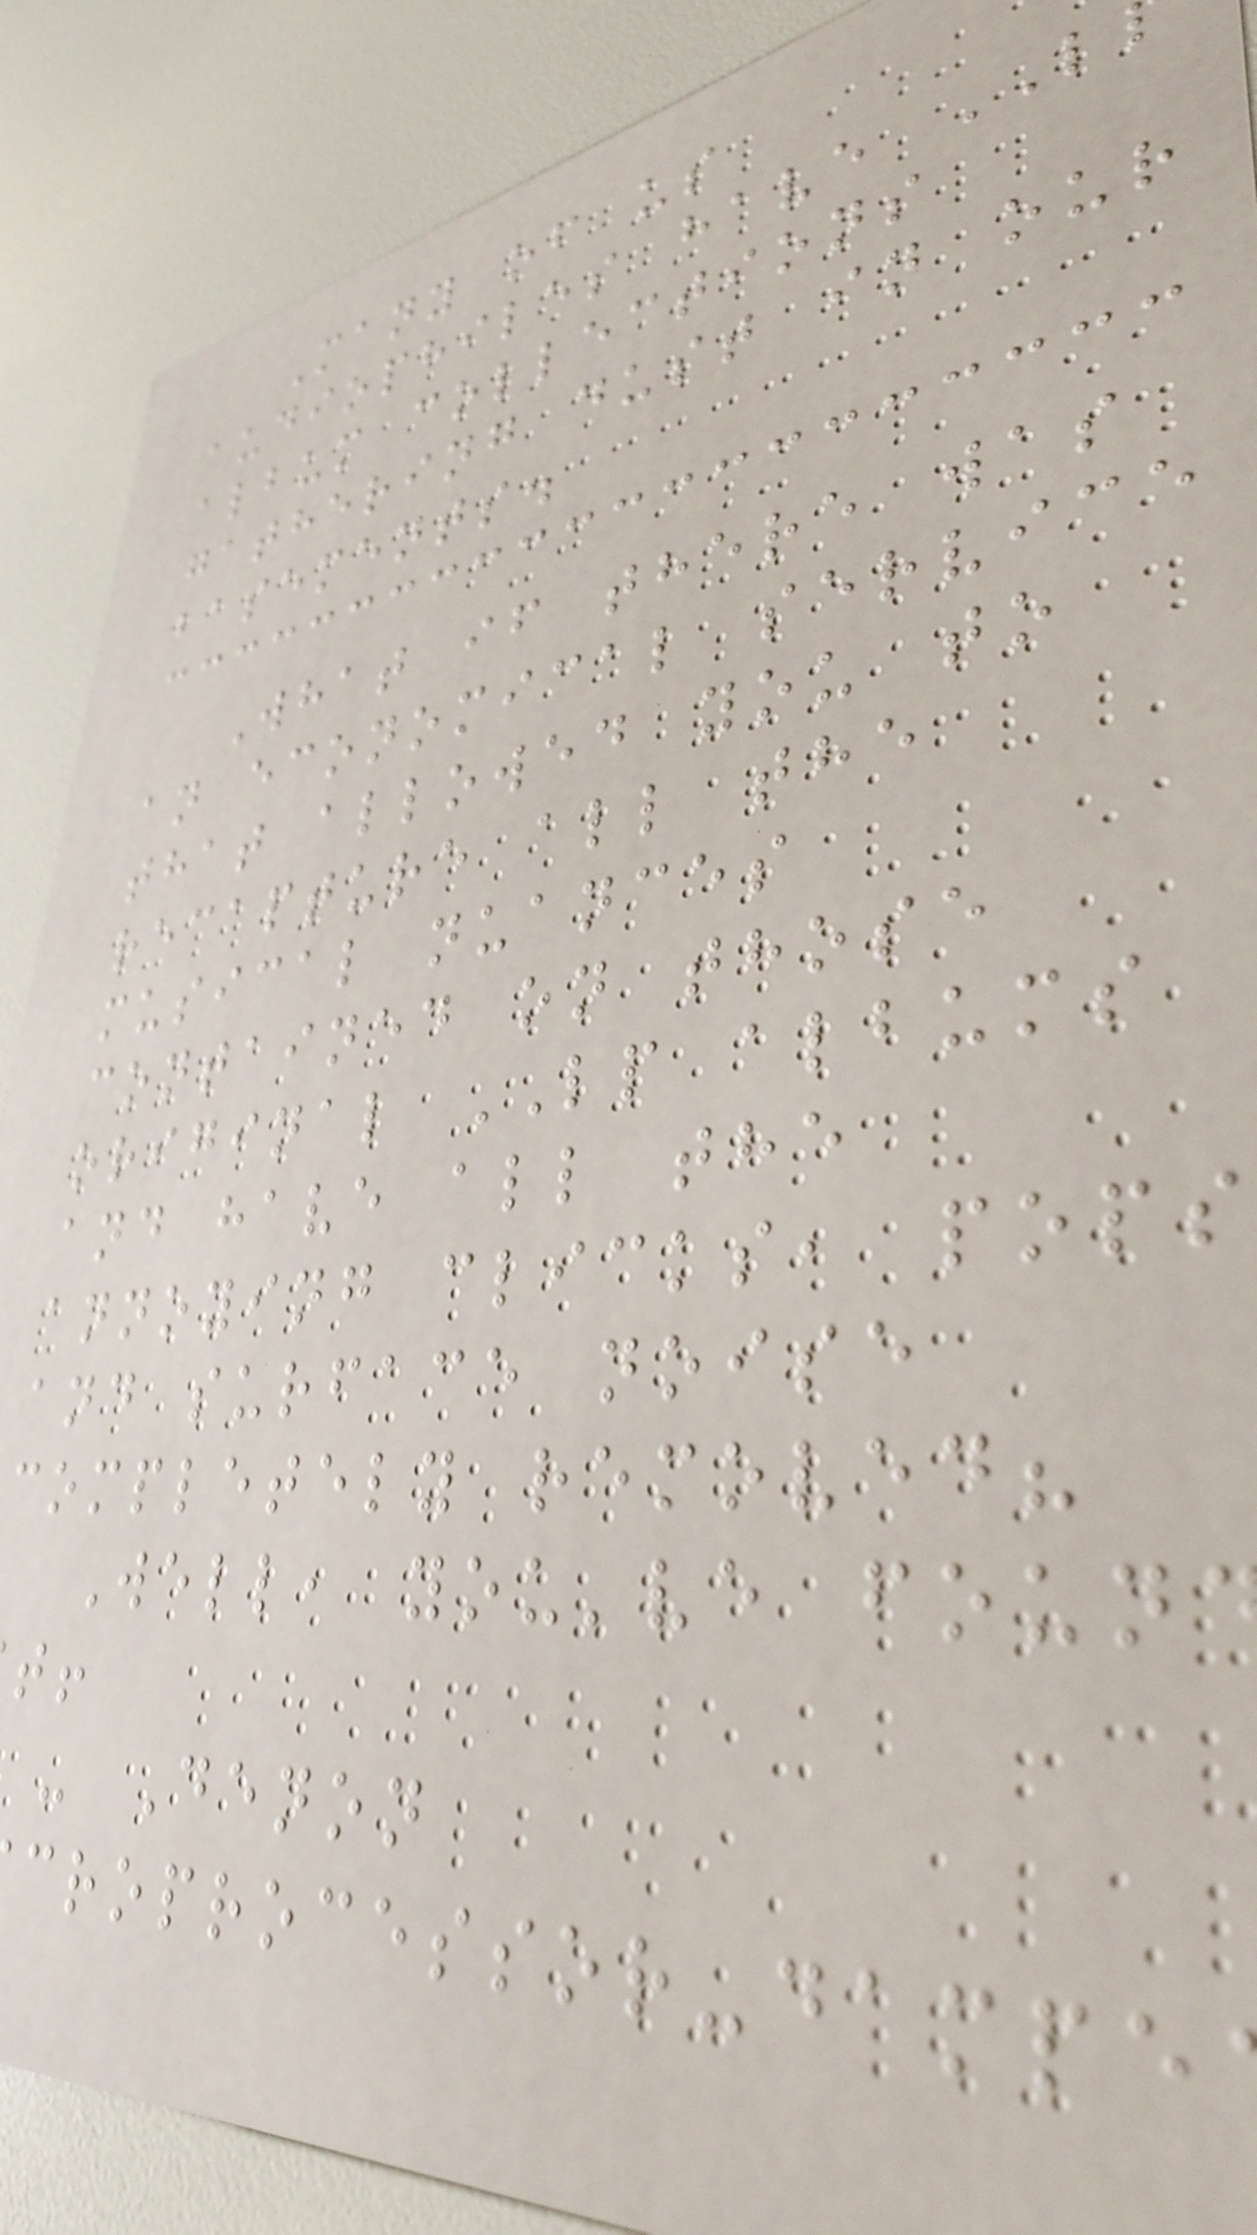Many of us
audiophiles have
album collections
gathering dust in our
basements.
What if there was
an economical service
that allowed you to
recapture all the
musical nuances
contained on those
original LP albums
and have all the
annoying clicks, pops
and surface noise
completely removed?
Well, you've foun
- Denon
